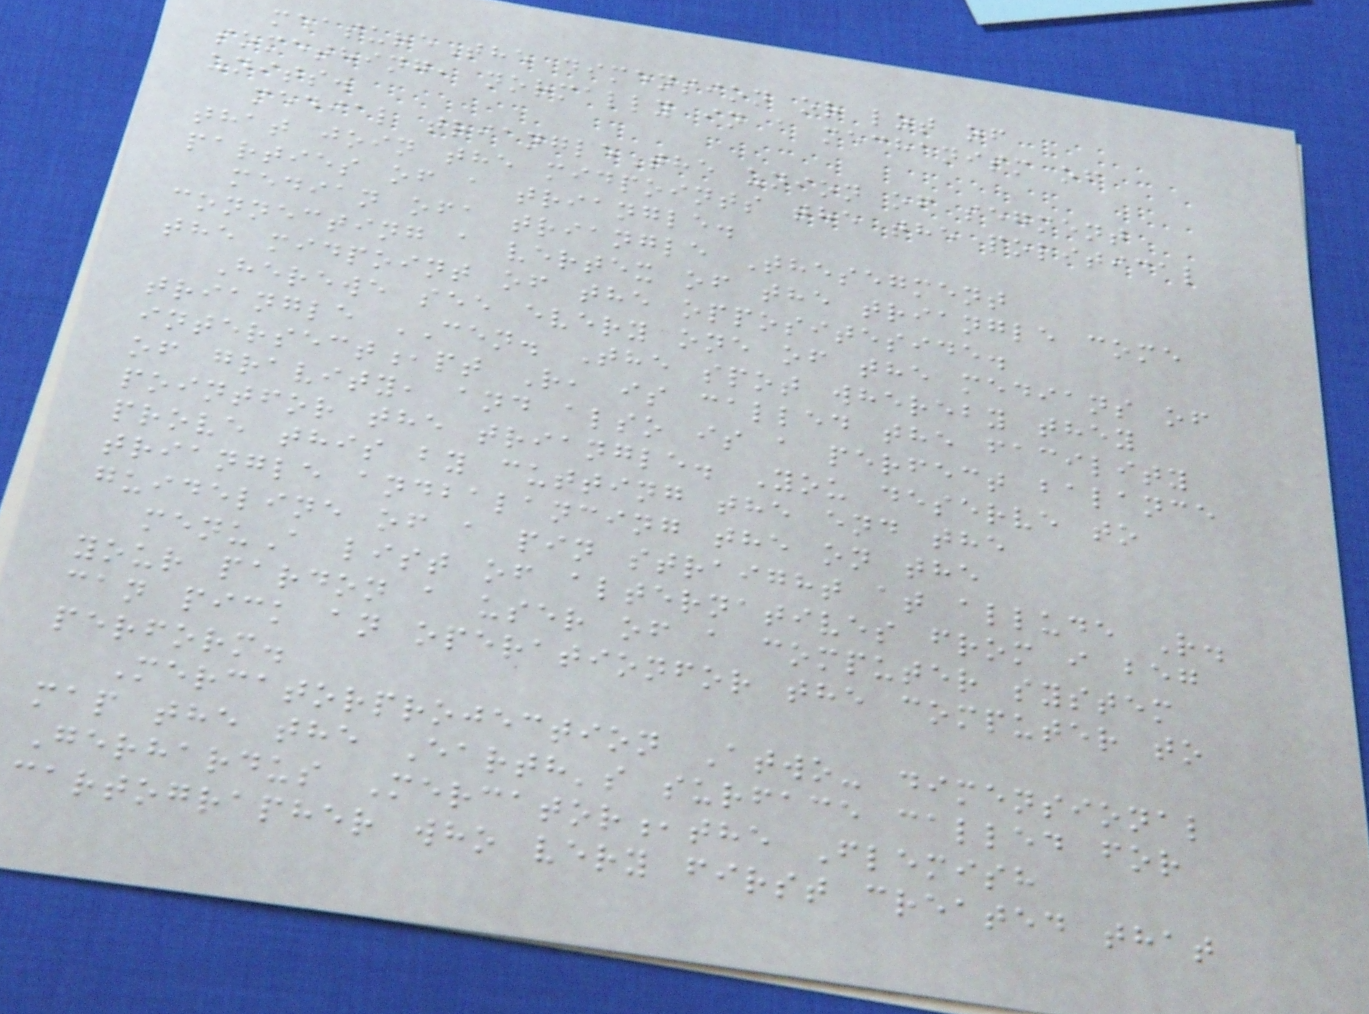measureThe dimension or lot of
something, normally in a mechanism of
units.
medial triangleThe union of segment
that join the midpoints the the political
parties of a triangle.
median ofa triangle Thesegment
connecting a vertex of the triangle come
the midpoint of the oppositeside.
Herewe see every one of the medians of
triangle CEN. The spot whereby they
intersect,pt R, is called the facility
of gravity, and also is a perfect balance
pointfor the triangle. You deserve to
prove this by cutting the end the
triangle andbalancing the on the
guideline of a pin straight at allude R.
menuA list of alternatives from i beg
your pardon a user of a computer system
can pick an operationfor the computer to
perform.
Mercatorprojection Atwo- dimensional
map the the Earth's surface called for
Gerhardus Mercator,the Flemish
cartographer who very first created that
